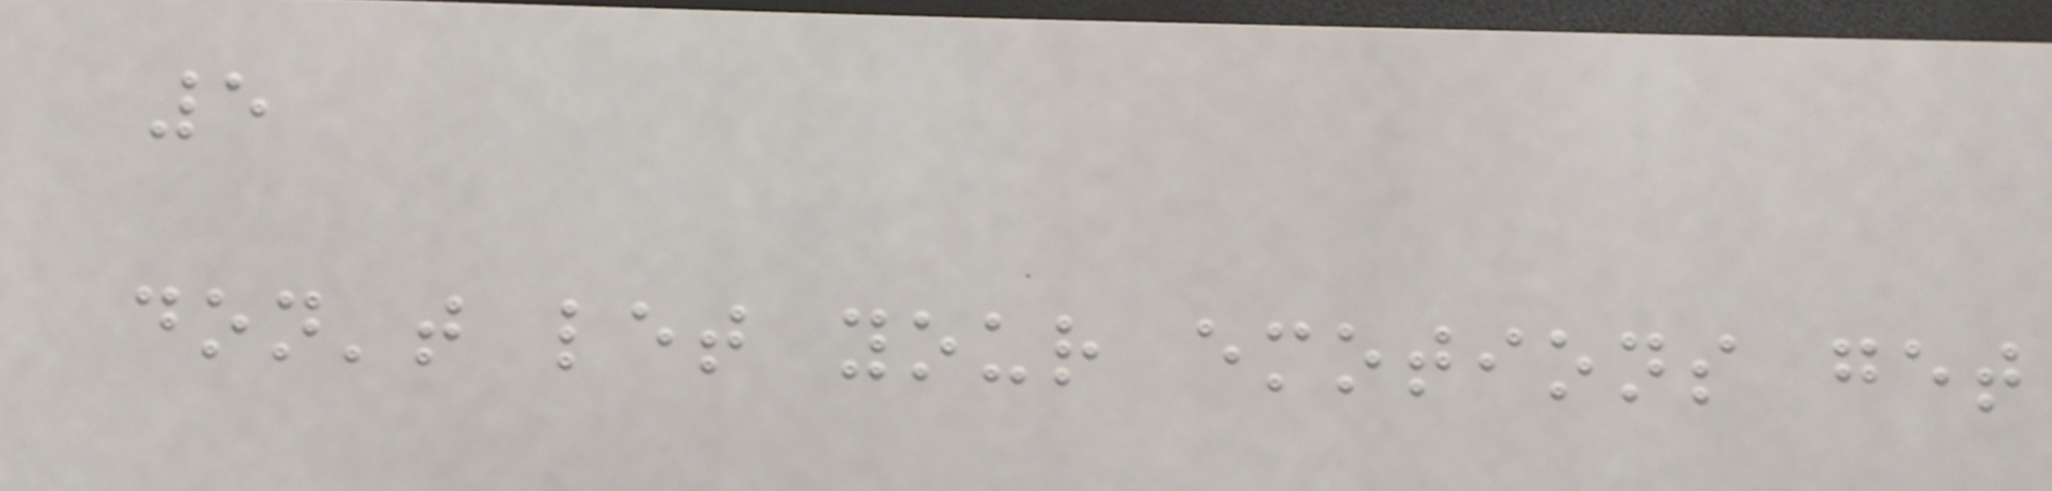5
don't let your emotions get
